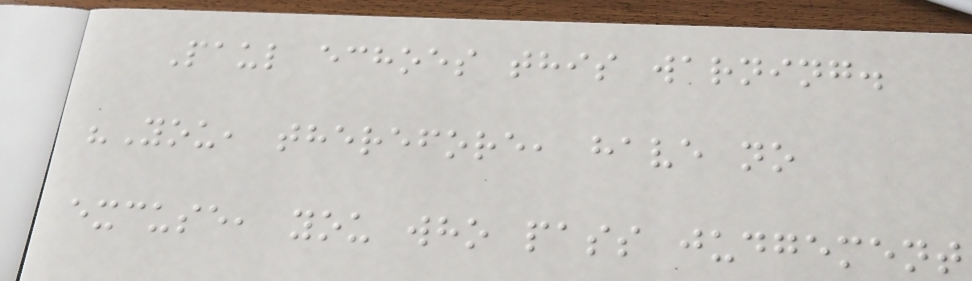Paul echoes this warning.
"You, therefore, have no
excuse, you who pass judgement
